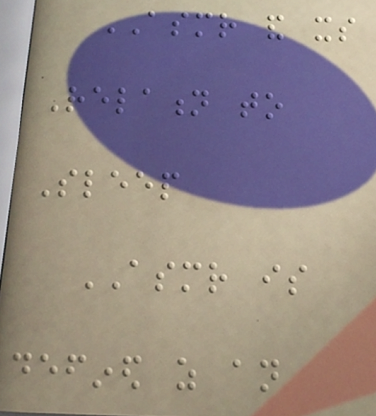ASMR and its
Relation to
Sleep
ASMR is
defined as an
